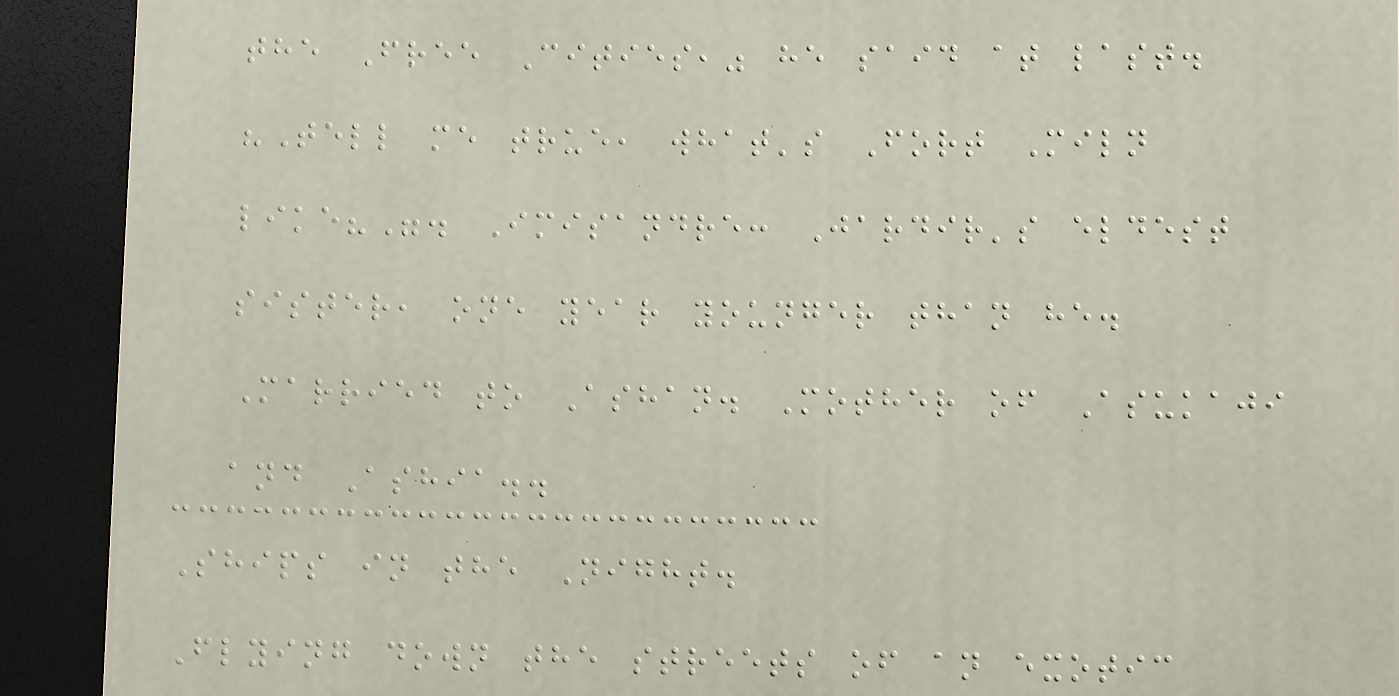the Free Cities," he said at last.
"Tell me true, what's Fort Miln
like?". Imisandre: Jardir's eldest
sister, one year younger than he.
Married to Ashan. Mother of Asukaji
and Ashia..
Ships in the Night.
Flying down the streets of an exotic
